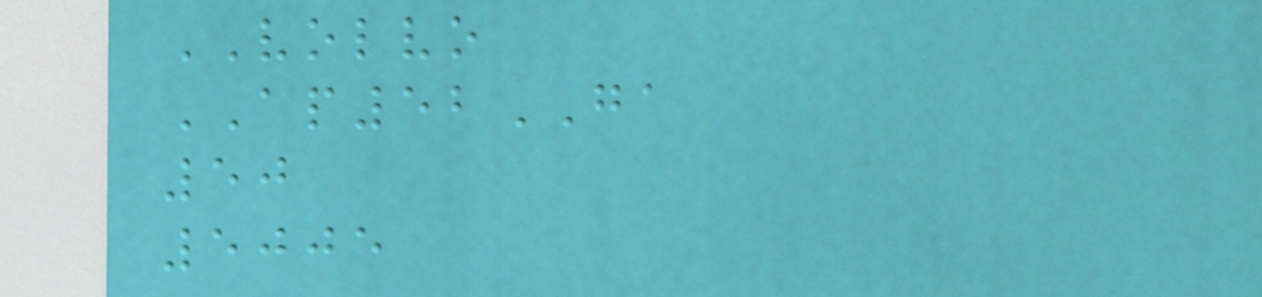VOLVO
AP52GA
50
5005
